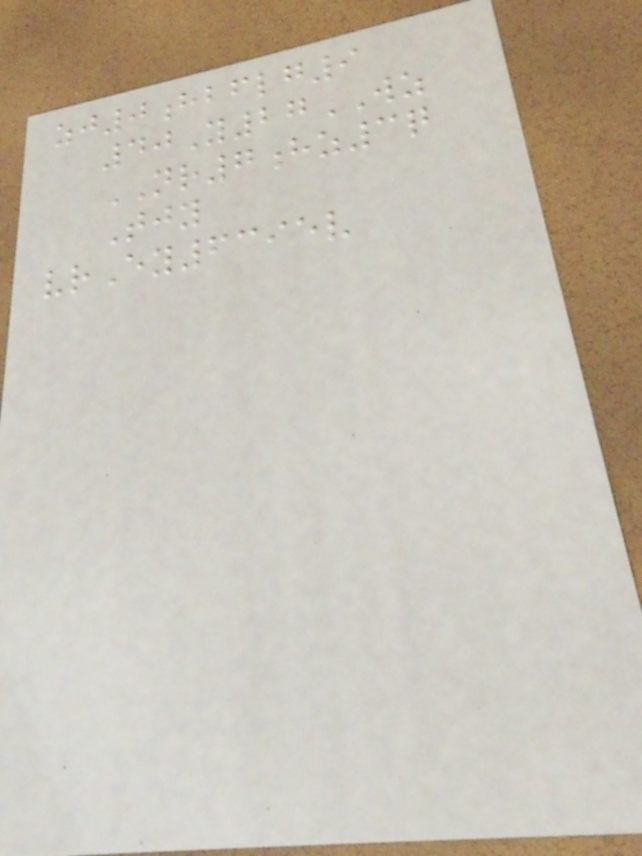zj0hbflg9
40Y27WZ
NR7hz3q
Tjy
vrEy6395v
